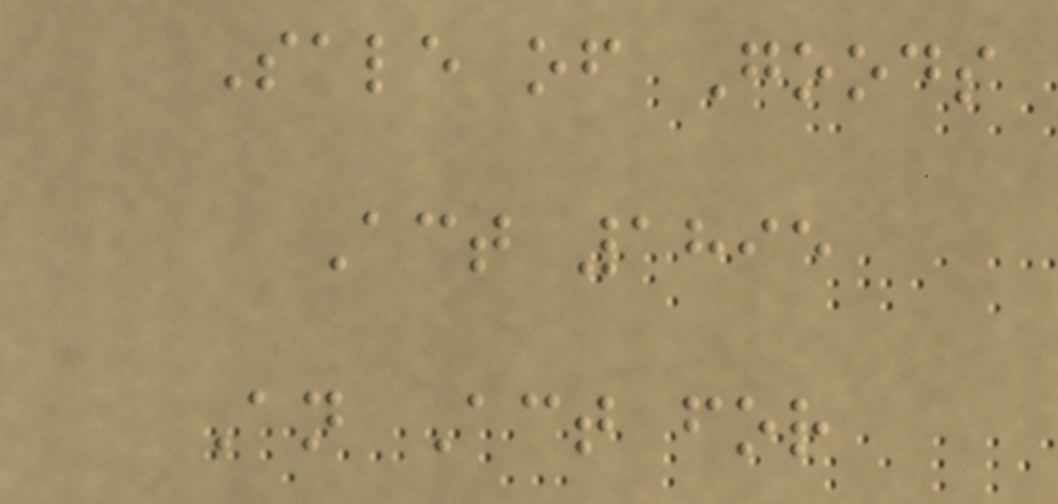Sale of Goods
Act 1895
An Act for
